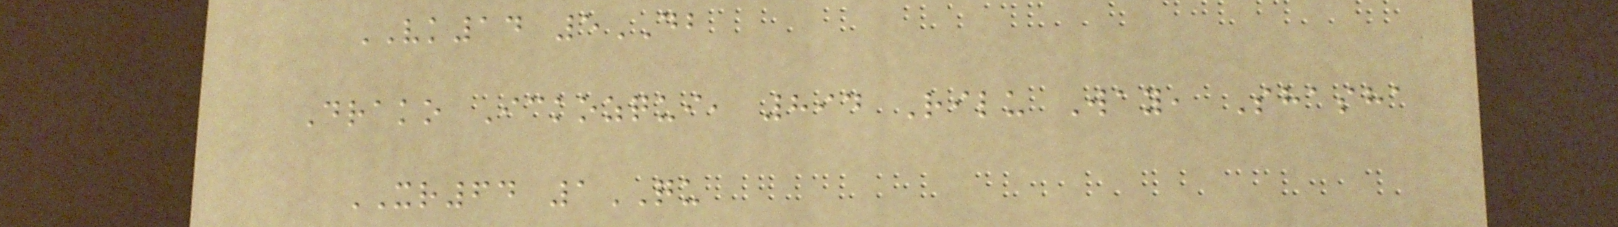VK14 5DB
Drako Ickozqui, 894 Rilu Way, Shasha
XR64 1QU
